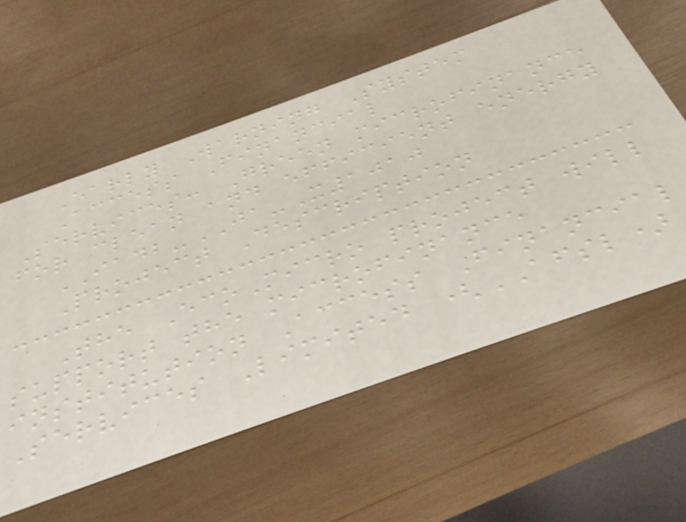Early Warning System
Access Financial
Services: Green microfinance
for clean and efficient energy
IADB-JA-X1010
Project Description
The EcoMicro project will
support the microfinance
institution Access Financial
Services Limited (AFSL)
